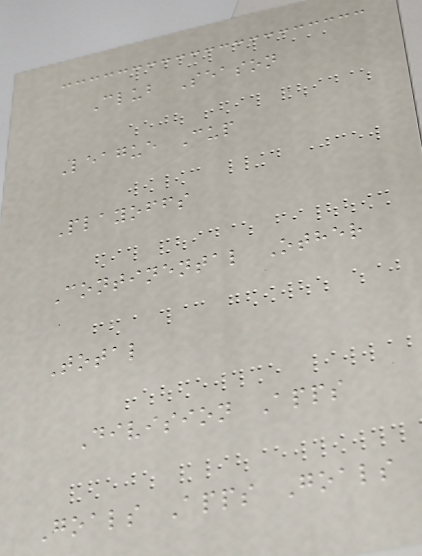Club Season
League Cup
Playoffs
Continental Other
Total
Division Apps
Goals Apps Goals
